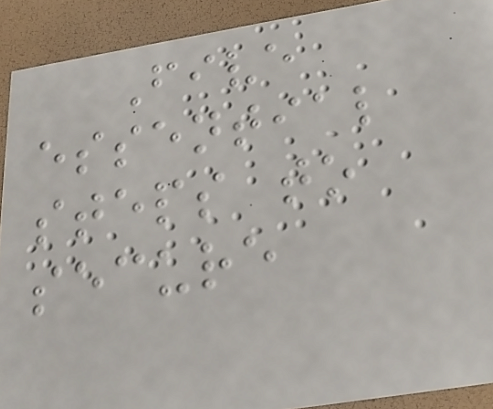Five
essential
steps to
secure
